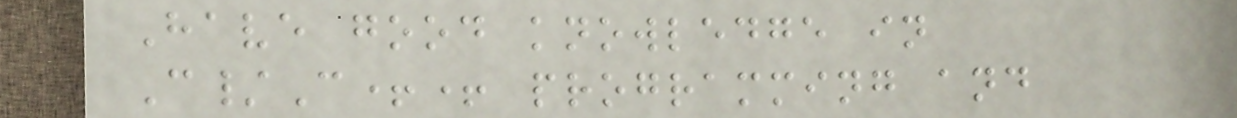Have good knowledge in
C/C++ programming and
